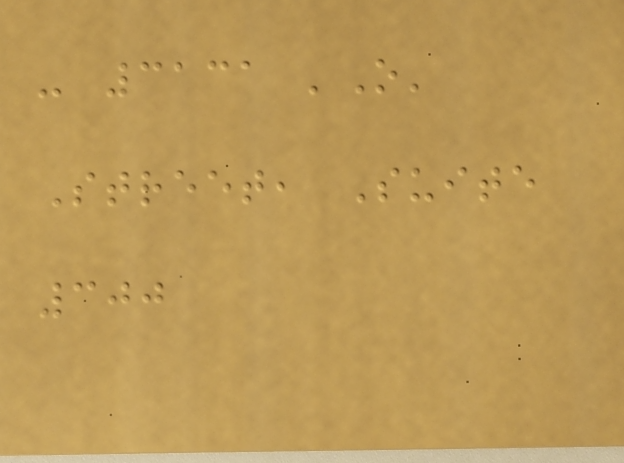- 3131 'O'
Street, Suite
300
